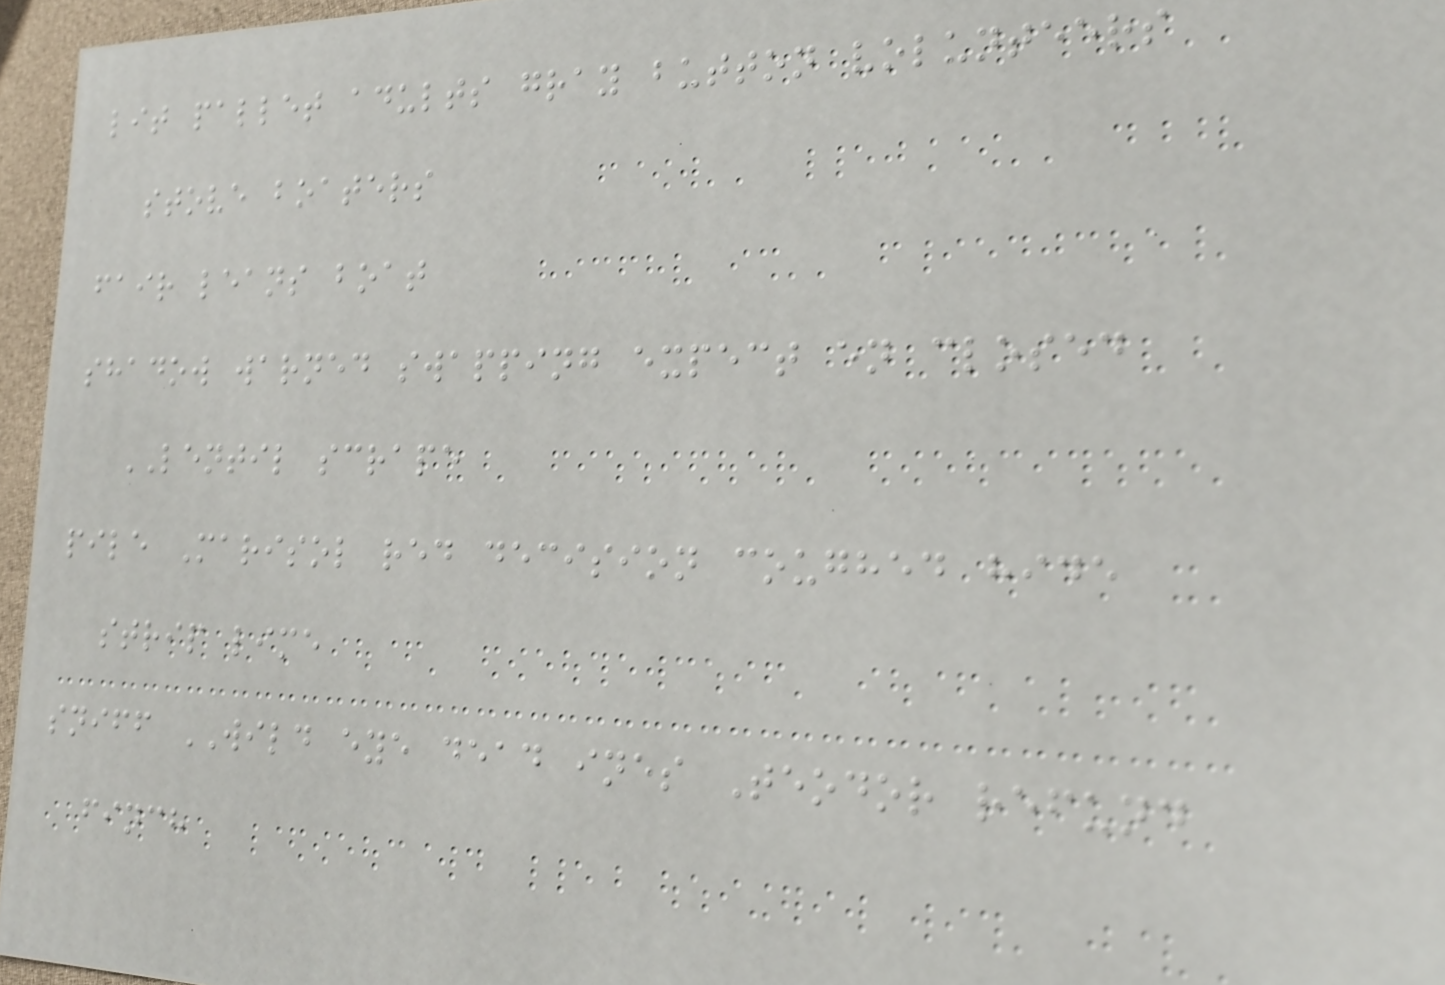lit pallet adults gray button volunteers
stove boaters
fair leans boat
shadow warned swapping expect en closed
LENTIL scrape
pile Marisol red decision coughed hide
strip lime
sniff WILD eye dead ines Teodor refund
finch
